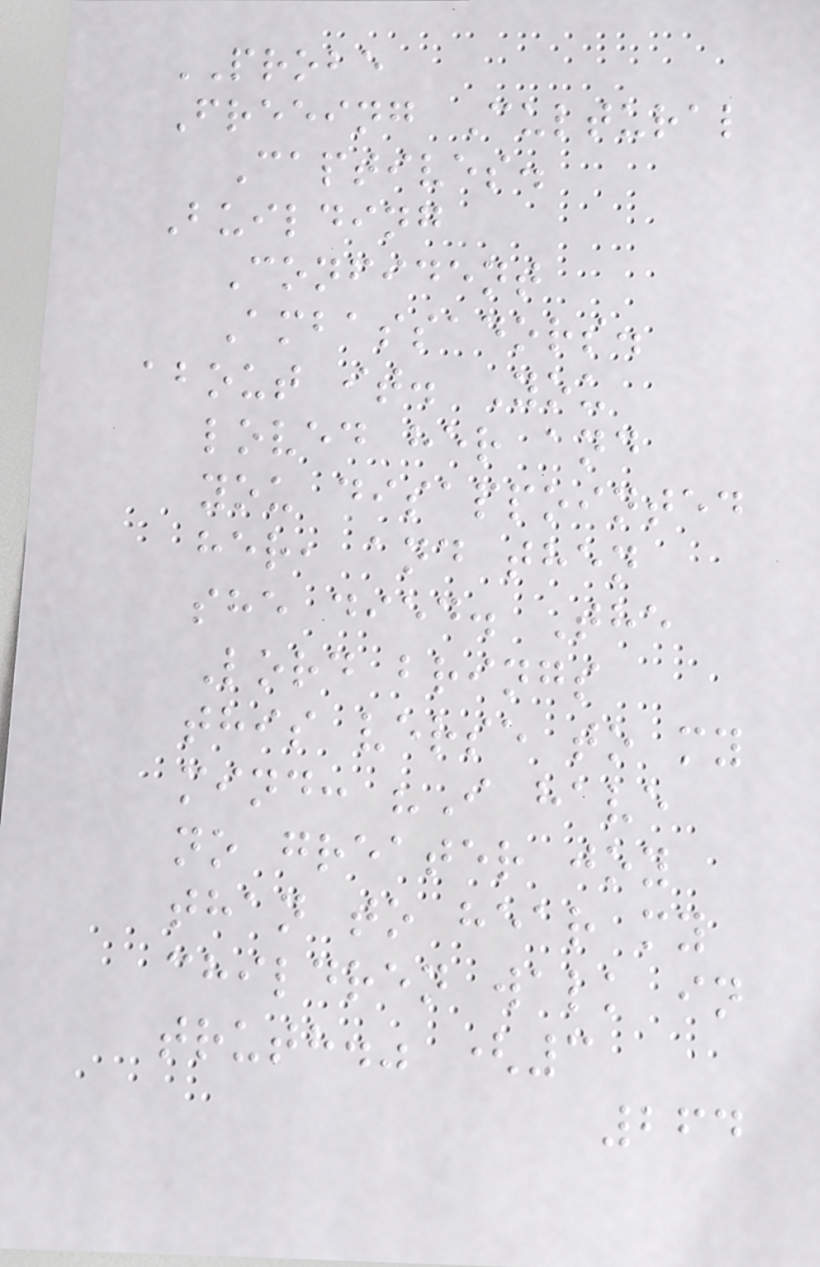PROBE
Freeing Cultural
Captives.
Building
Confident
Ambassadors.
about it. You
loved her and
you disappointed
her, and then
she died. The
Lord brings
this verse to my
mind: "I have
no greater joy
than to hear my
children walk in
truth." (3
264
